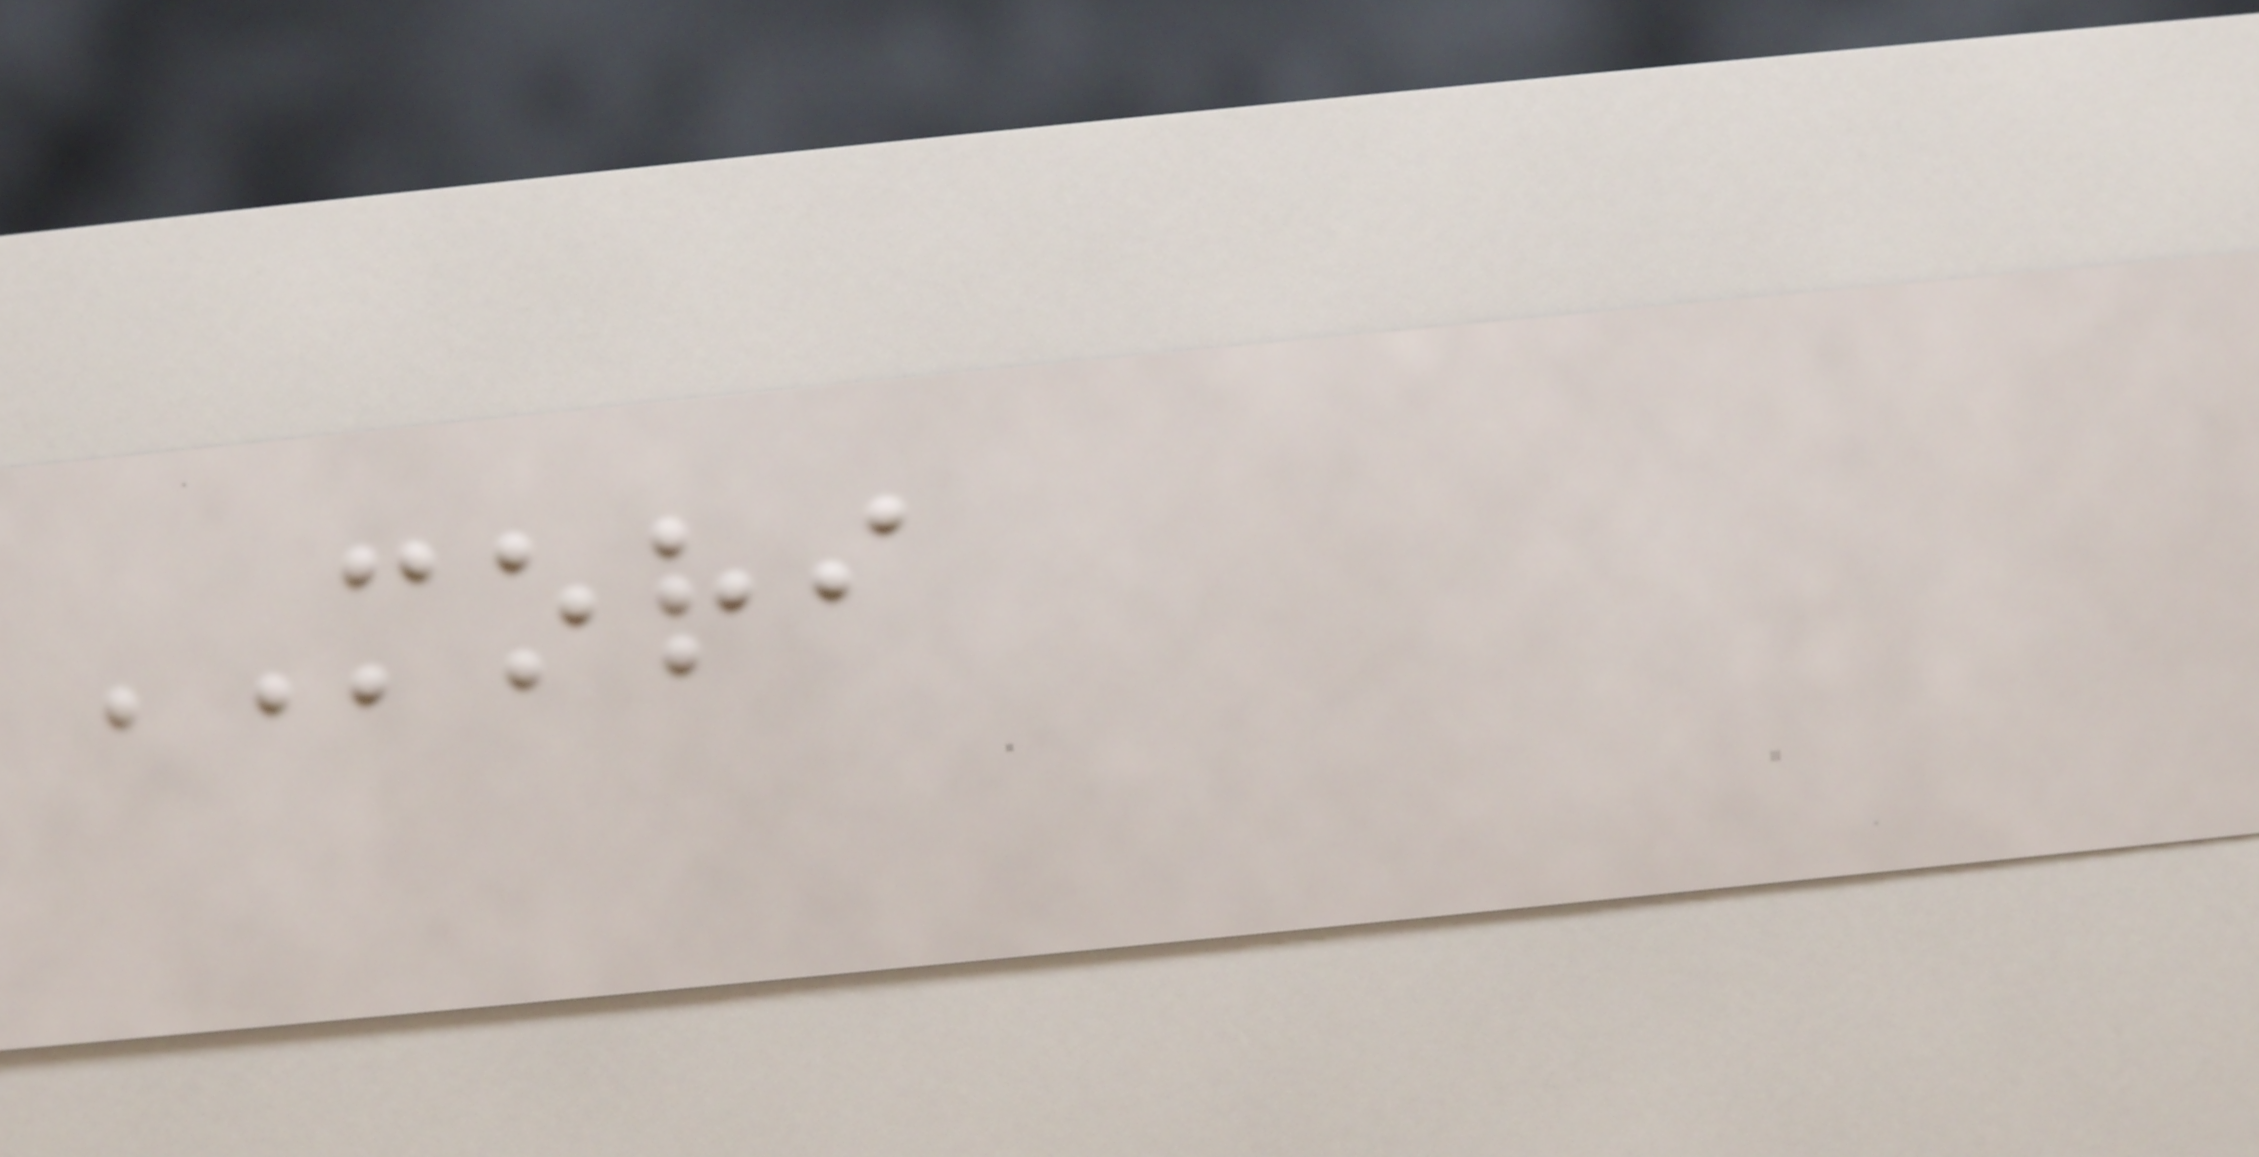MORI
